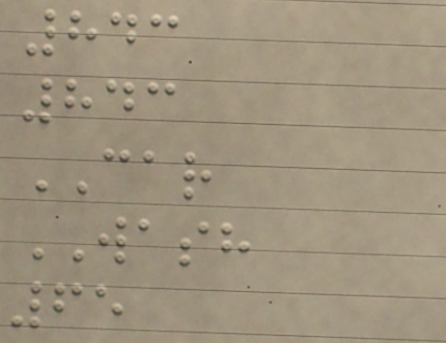843
843
CAR
WASH
65
